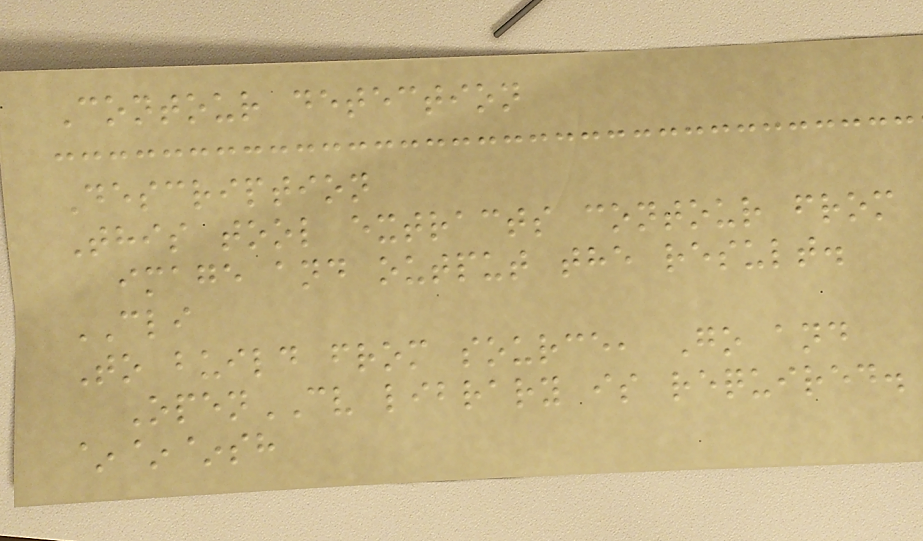Contour detection
Description
This tool extracts contour from
image and output the result.
CLI
To build from source, Go and
OpenCV library is required.
~~~sh
